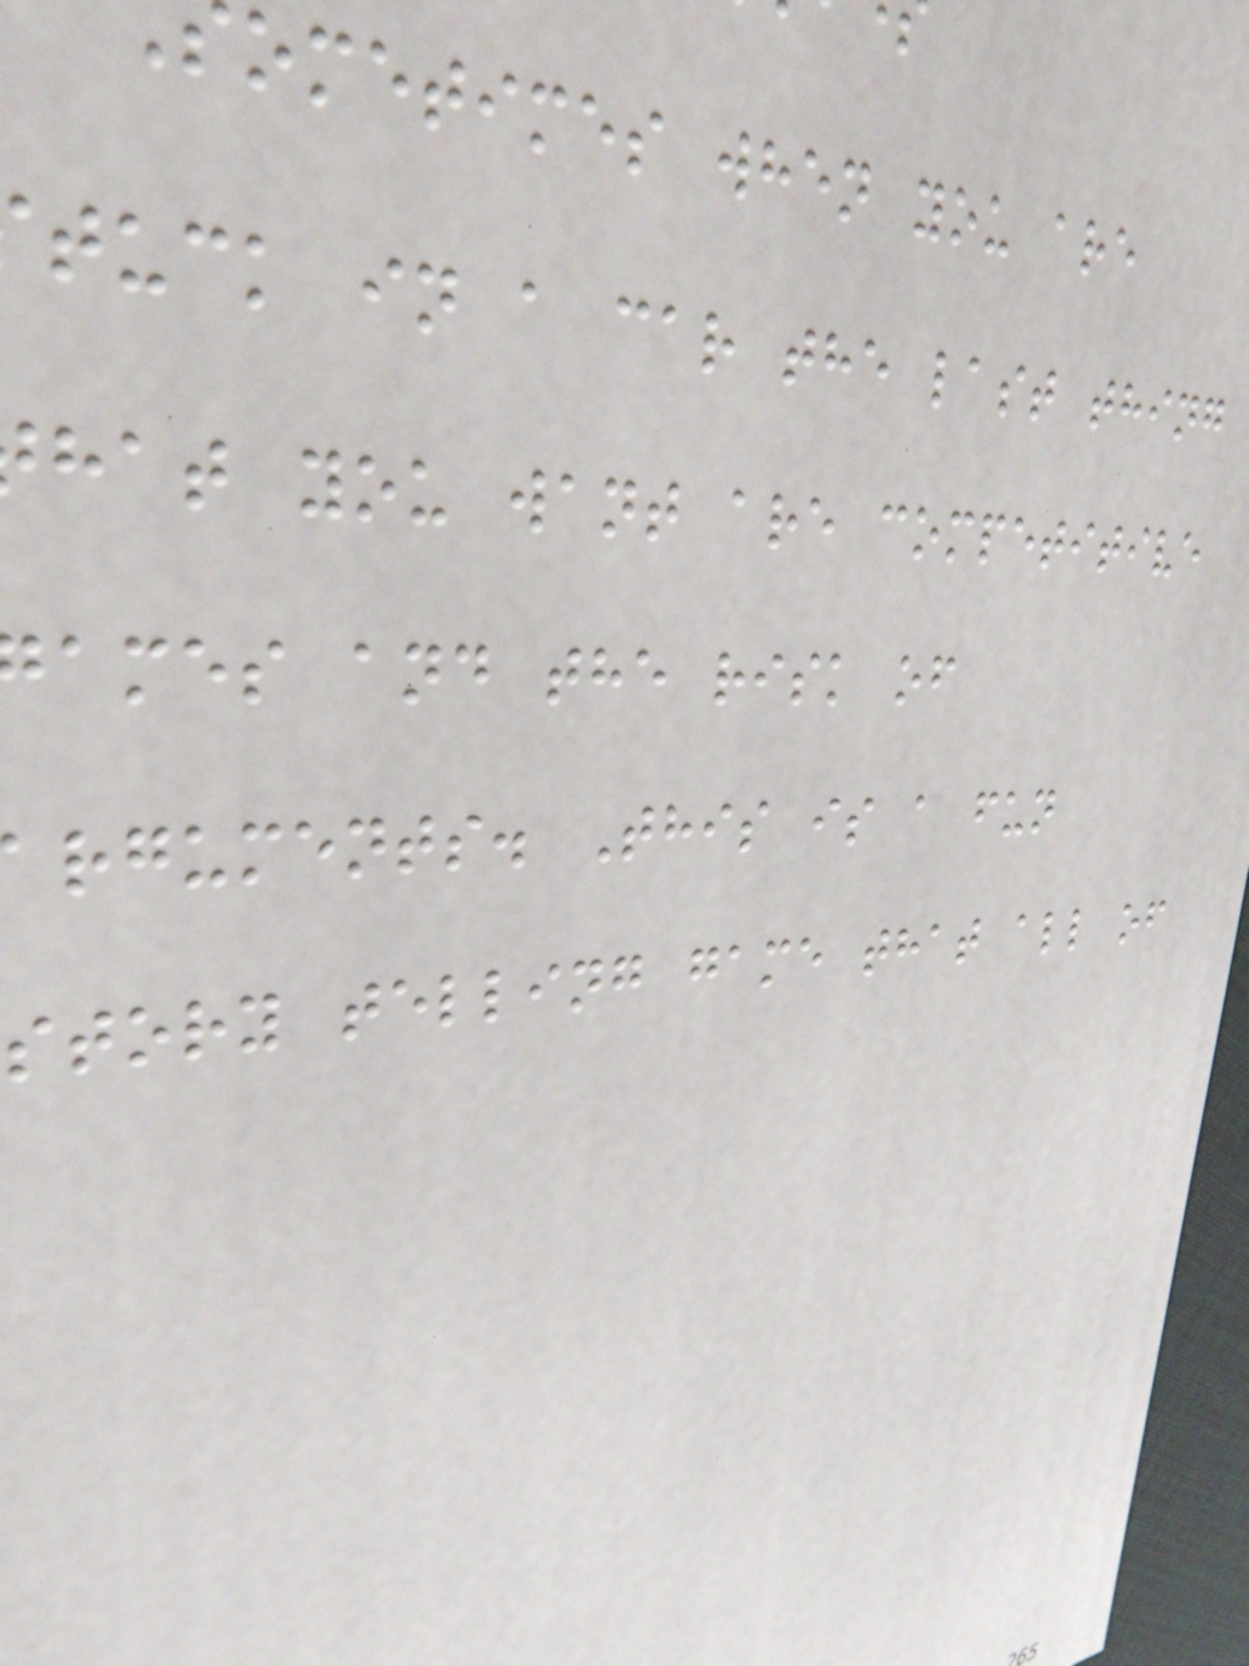ometimes when you are
tuck in a car the last thing
hat you want are competitive
ames and the risk of
rguments. This is a fun
story telling game that all of
